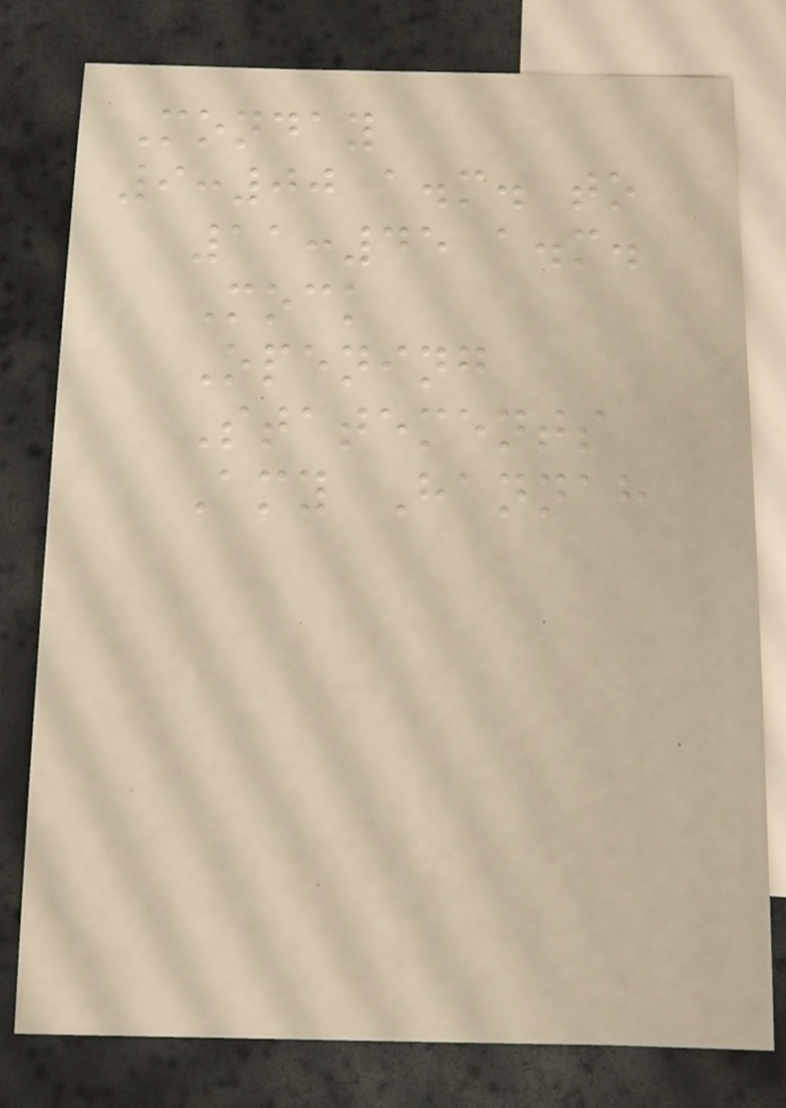Monday
9:00 a.m. to
11:45 a.m.
Mock
Opening
Statements
Amy Hannah
